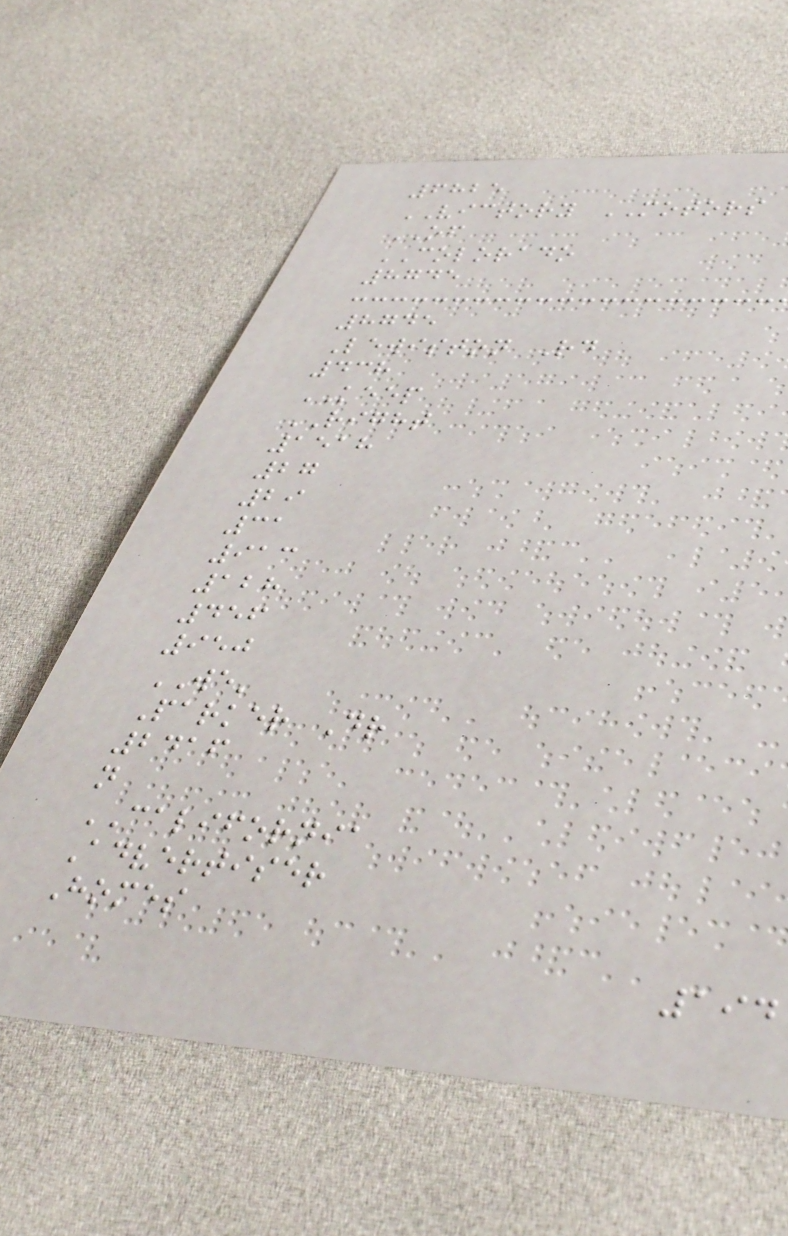6825
VICTORY MOTORS
OF
COLORADO
8745
8745
Lewiston Rd
438
KEEP
RIGHT
1518
27
29
31
913
128
456
950
WE'
Parker Dr
2416
n
CALIFORNIA
Advertiser
Homes
194
